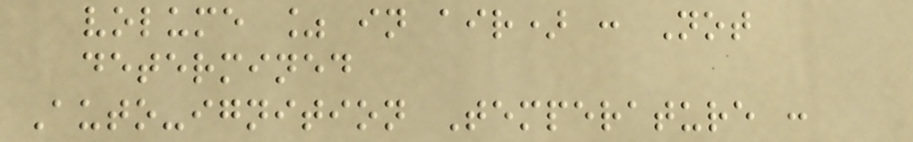volume % in air) : Not
determined
Auto-ignition Temperature :
